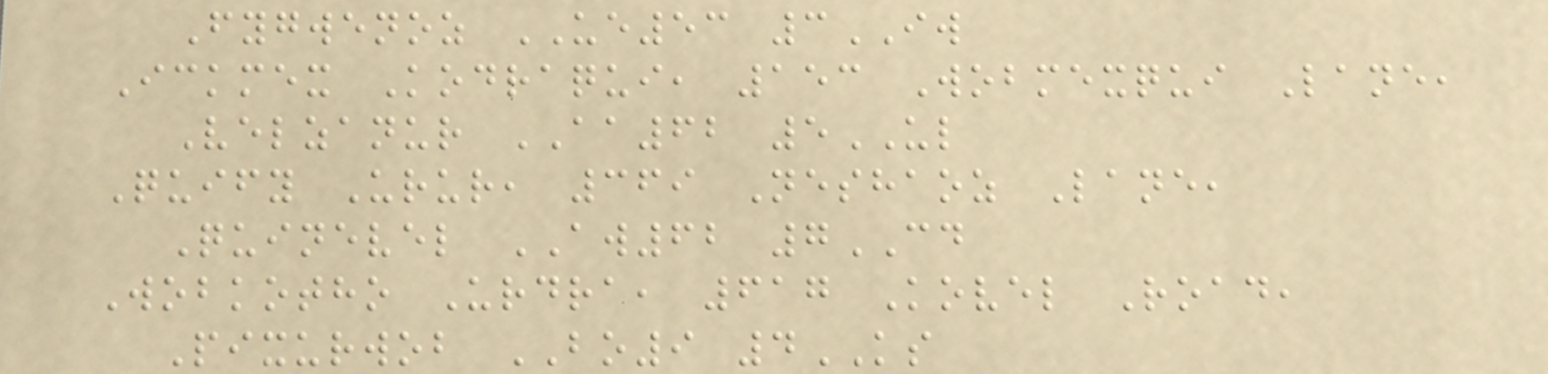Fygwenoz UE53 3IW
Ickmex Kodraqui, 153 Wobmexqui Lane,
Velzanur AA62 5UL
Quify Urur, 369 Neshaoz Lane,
Quinevel AW62 7CD
Wobkotho Urdra, 617 Kovel Road,
Pixurwob BO9 4KS
